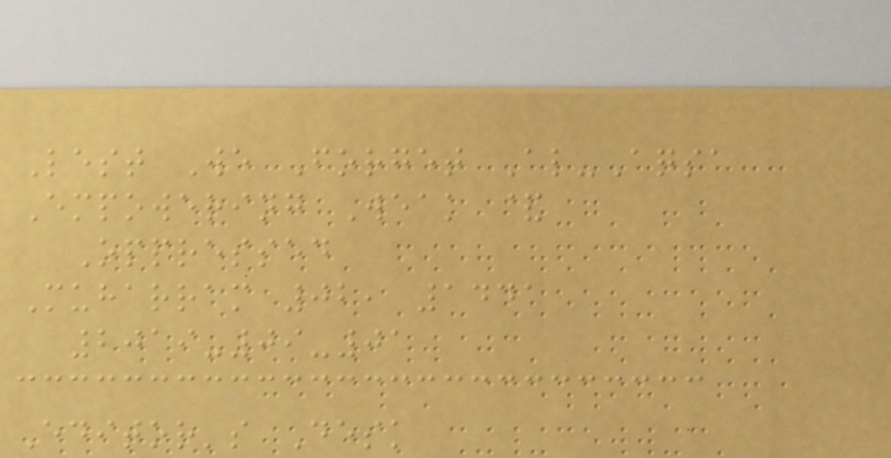Lest We Forget Al-Aqsa
Empowering Weak &
Oppressed
Muharram 02, 1441
2019-09-01
Editor's Desk
